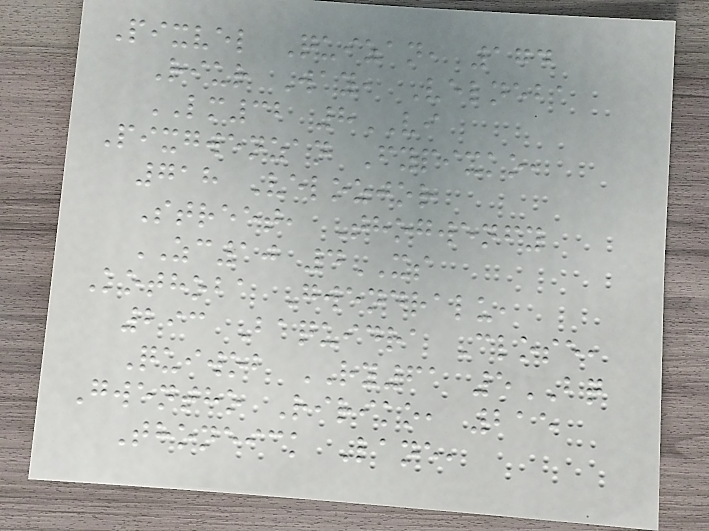Pixvel Quizan, 174
Riur Way, Velneba
LM32 8VI
Pixgwenzan Fypixko,
718 Velozjor
Street, Thogwenfy
ZC10 4XS
Kothoba Gwendralu,
293 Baquidra Close,
Quiwob RY61 5BQ
Gwentho Ririko, 215
Thoneick Lane,
